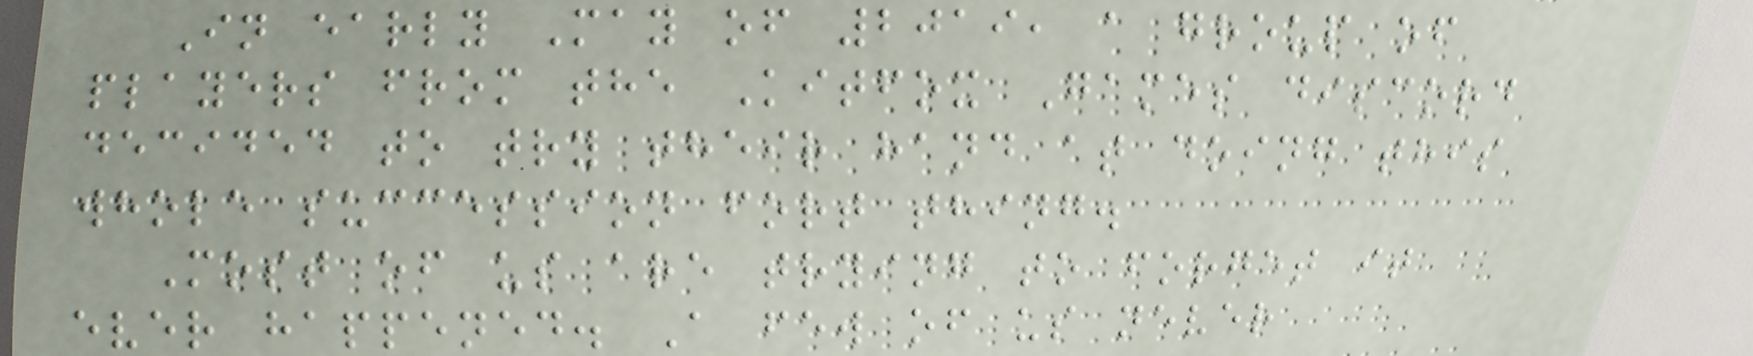In early May of 2019, a group of
players from the Kitfox Games discord
decided to try their hand at doing this
whole succession fort thing.
Most of us are trying to forget it
ever happened. A few of us never
